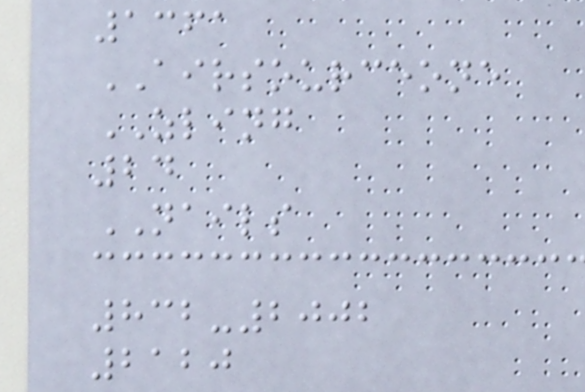1361
AIRSOURCEONE
ZLING
24
NAILS
832-2002
2120
